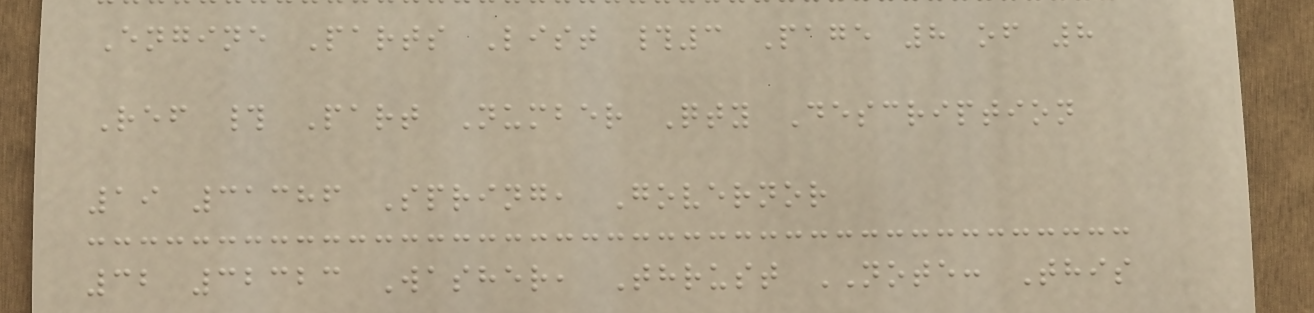Engine Parts List #3 Page 8 of 8
Ref # Part Number Qty Description
19 31386 Spring, Governor
32 32323 Washer, Thrust NOTE: This
